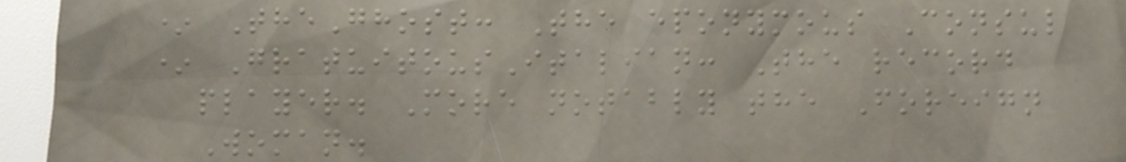* TheGhost: The eponymous Consul
* GratuitousItalian: The record
player. More notably the Foreign
Woman.
